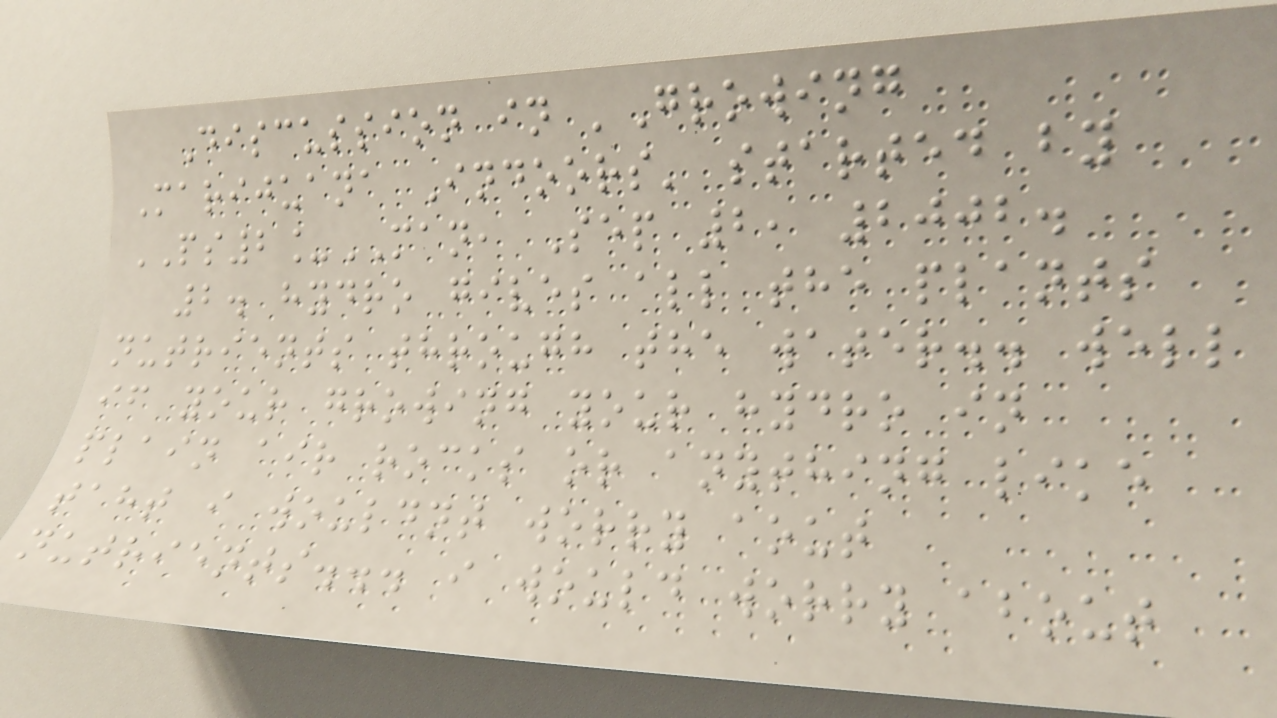Discussion in 'Growing
Marijuana Indoors' started by
PS2_MAN, Sep 2, 2002.
2. hydro gives all the plants
nutrients through the water.. well
if your growing your hydro in
plain air rocks or anything like
taht i wouldnt worry aout
nutrients... i would worry about
